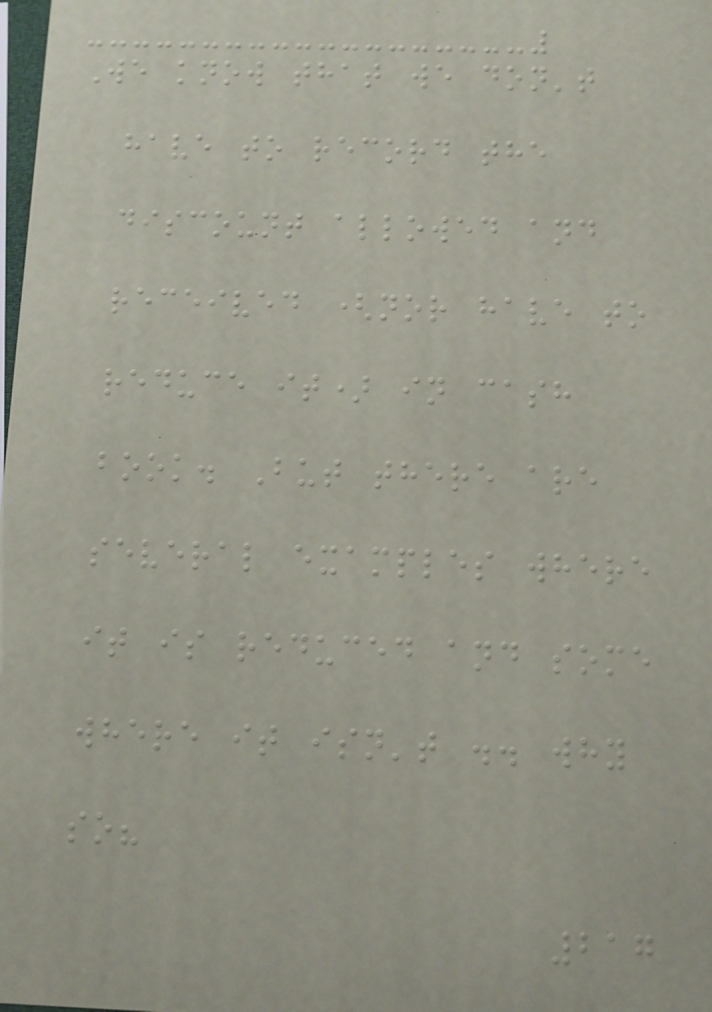We know that we don't
have to record the
discount allowed and
received (nor have to
reduce it) in cash
book. But there are
several examples where
it is reduced and some
where it isn't .. why
so?
217
